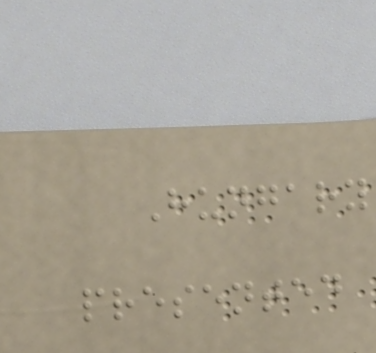Hungary
presented
